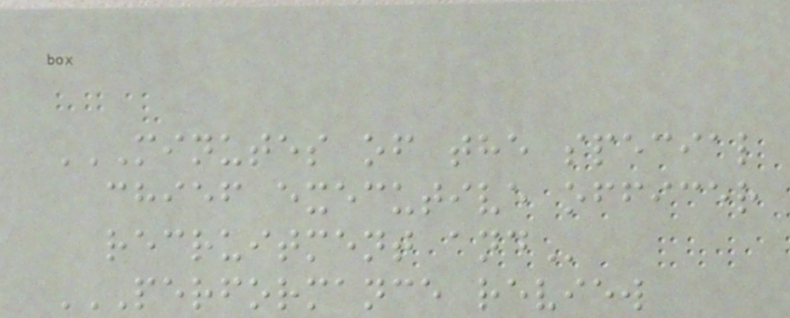MINUTES OF THE SPECIAL
CHIEF EXECUTIVE OFFICER
RECRUITMENT AND
PERFORMANCE REVIEW
